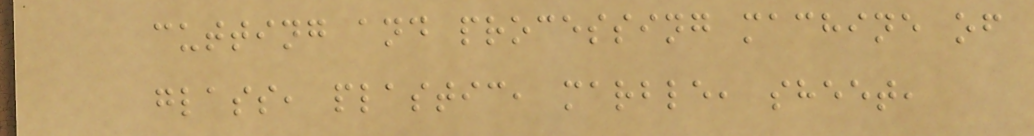cutting and processing machine of
glass, plastic, marble, sheet,
